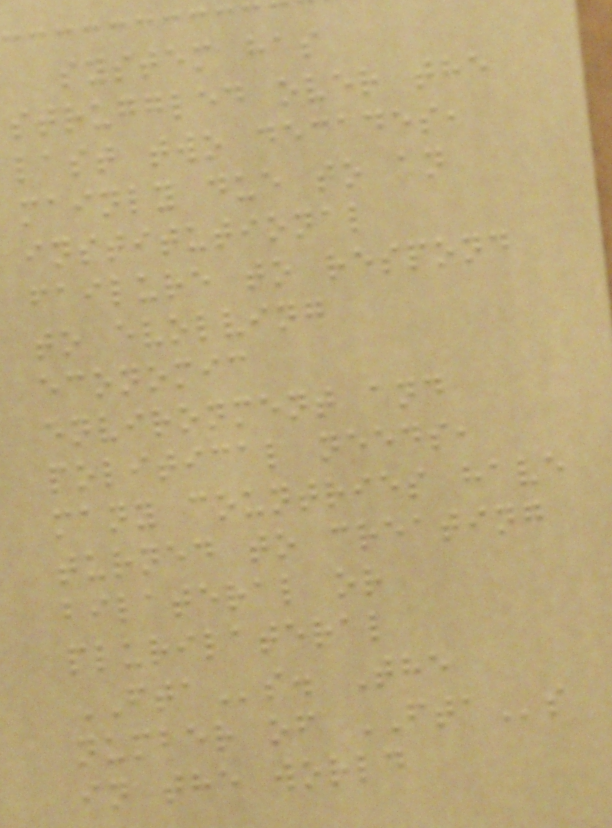system has
struggled over the
last two decades,
mainly due to an
institutional
failure to respond
to evolving
economic
environment and
political needs,
many countries have
turned to creating
bilateral or
plurilateral
FTAs. The
number of FTAs
in the world
